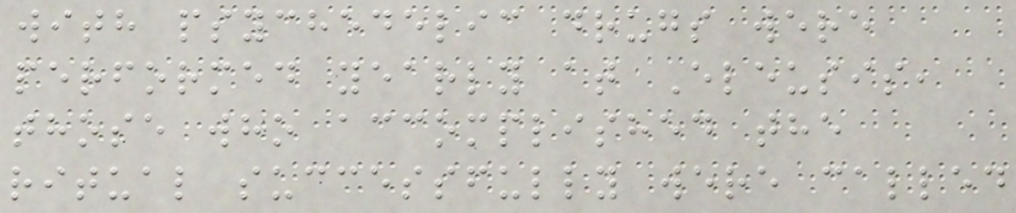with psychedelic drugs were
performed yearly at Eleusis,
those who accomplished the
ritual successfully were called
